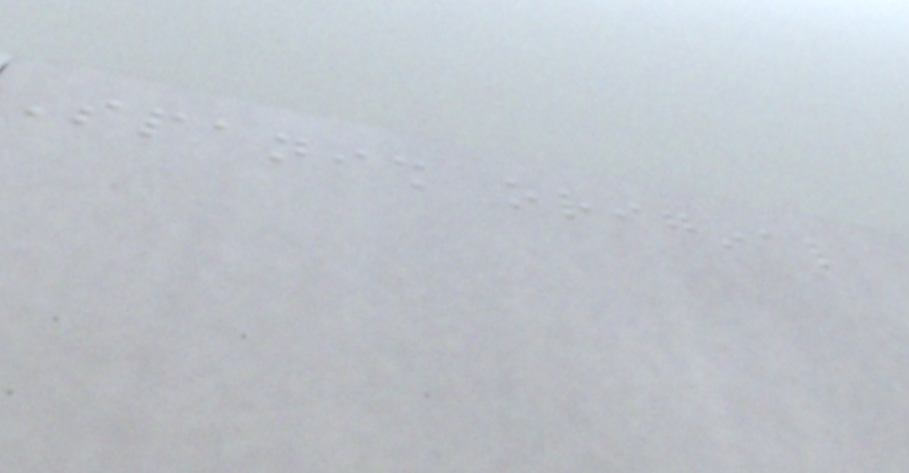Spanish original
